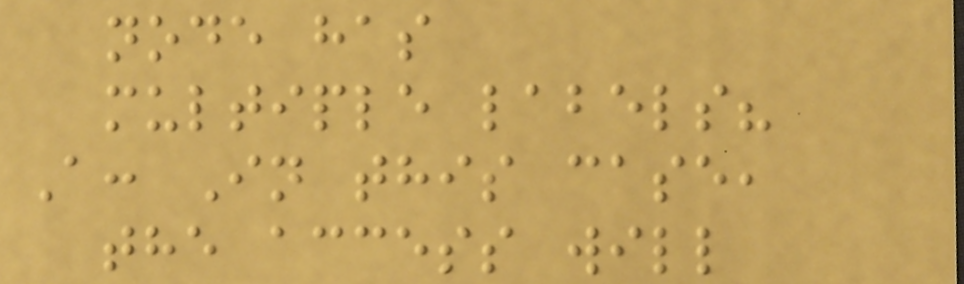node has
multiple labels?
A: In this case,
the access will
